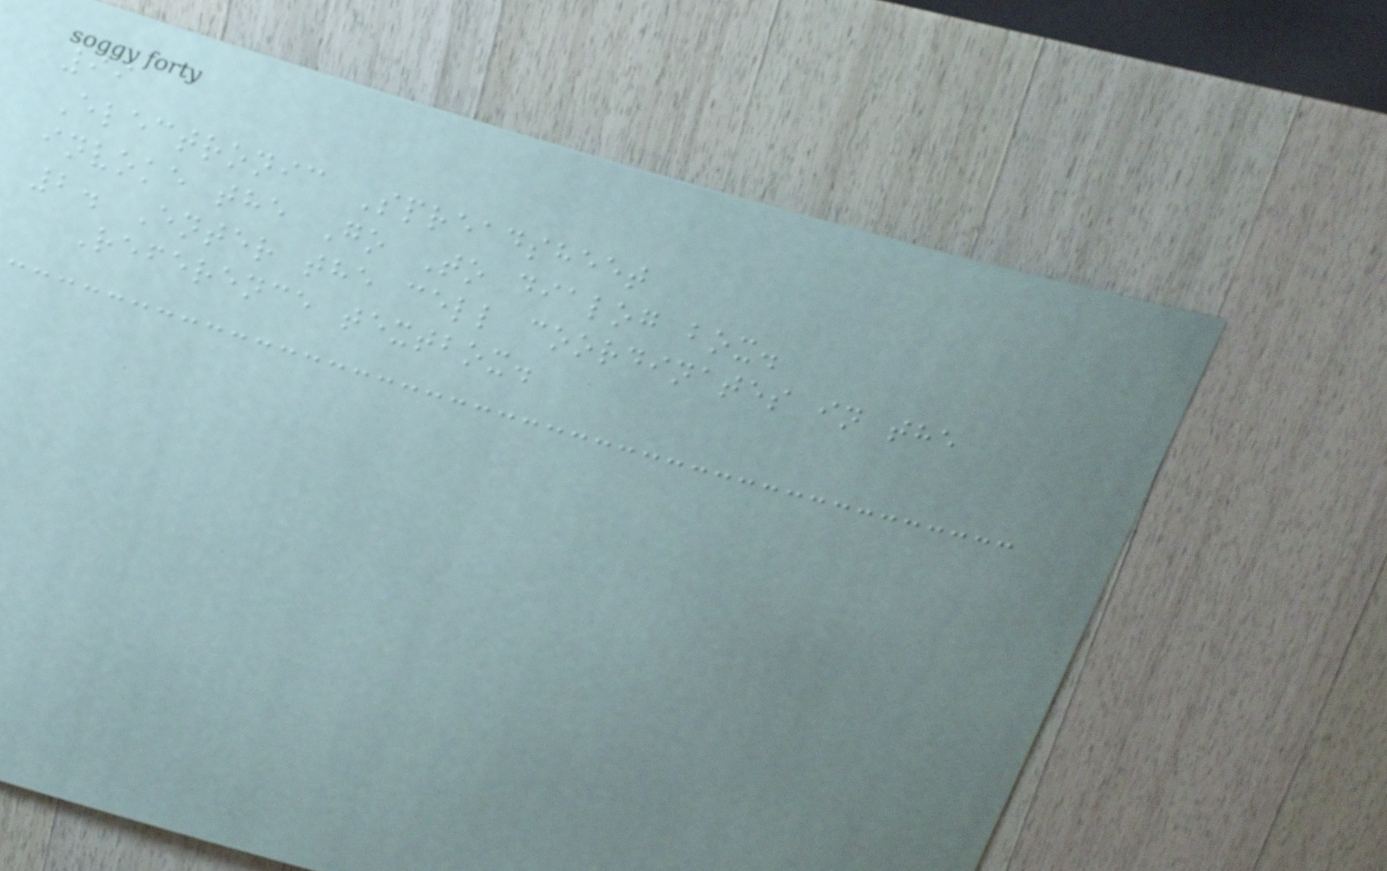99
Electronic Spreadsheet
invoke the Go To dialog box.
2. Enter the cell coordinates in the
Reference textbox.
